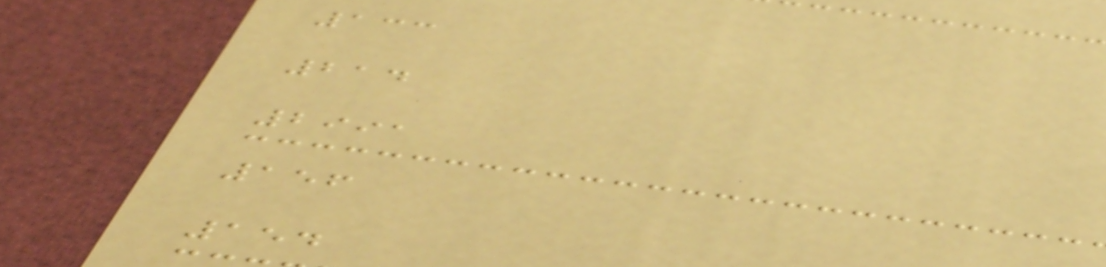133
214
2991
156
154
